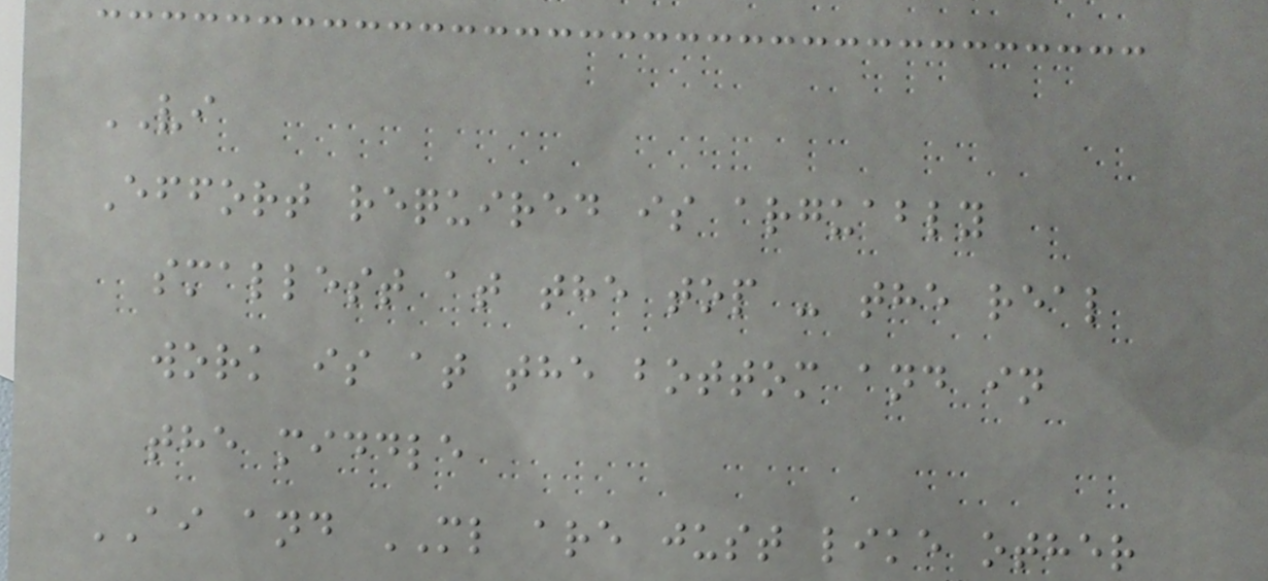VI
Effort required is arguably
smallest at the top - the real
work is at the bottom and in
the middle
AI and ML are just like other
